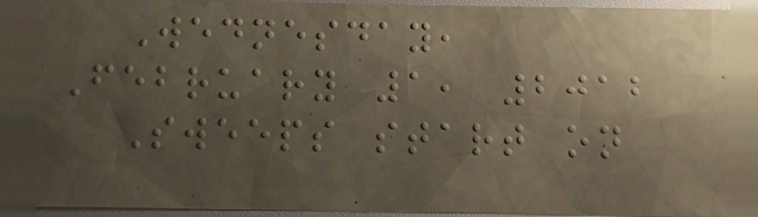Wednesday,
February 1, 2012
Sweeps start on
